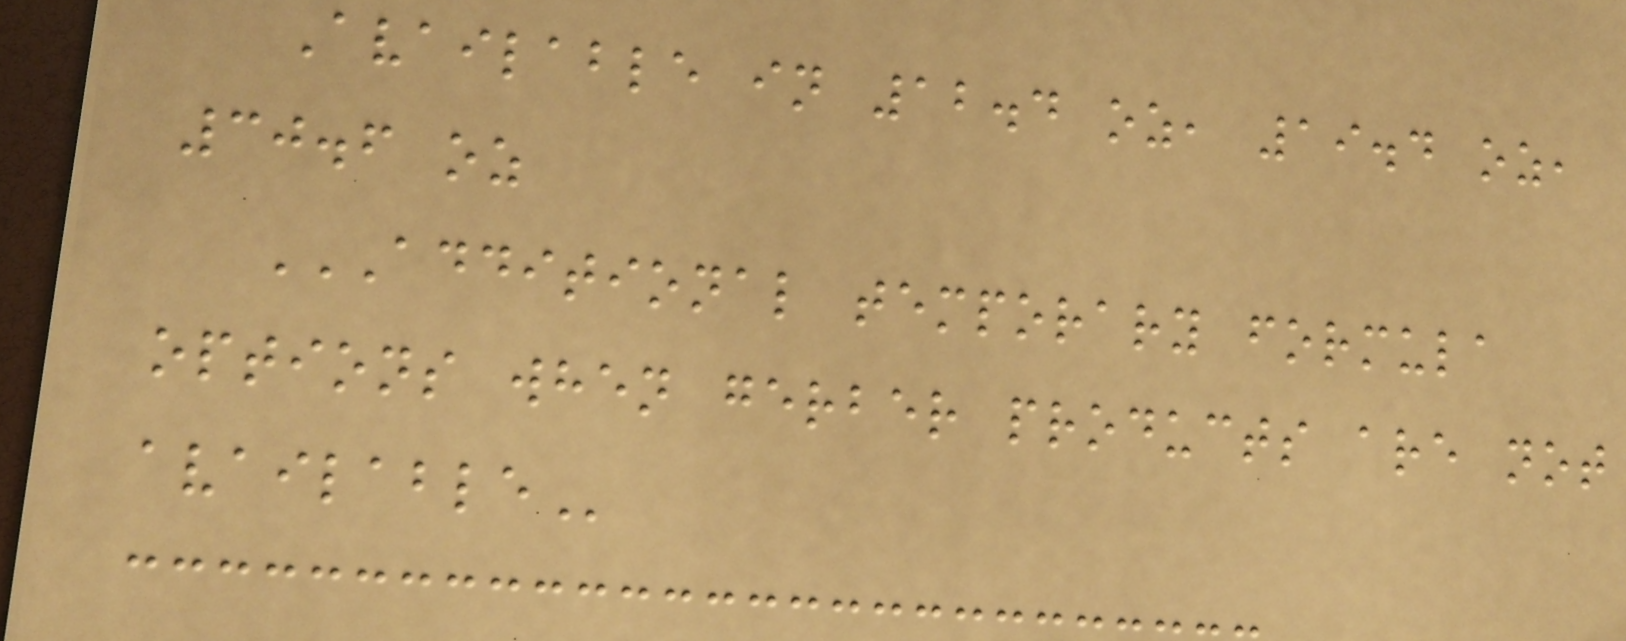Available in 12.4 oz, 19.4 oz,
30.6 oz
ADDITIONAL TEMPORARY FORMULA
OPTIONS WHEN GERBER PRODUCTS ARE NOT
AVAILABLE
